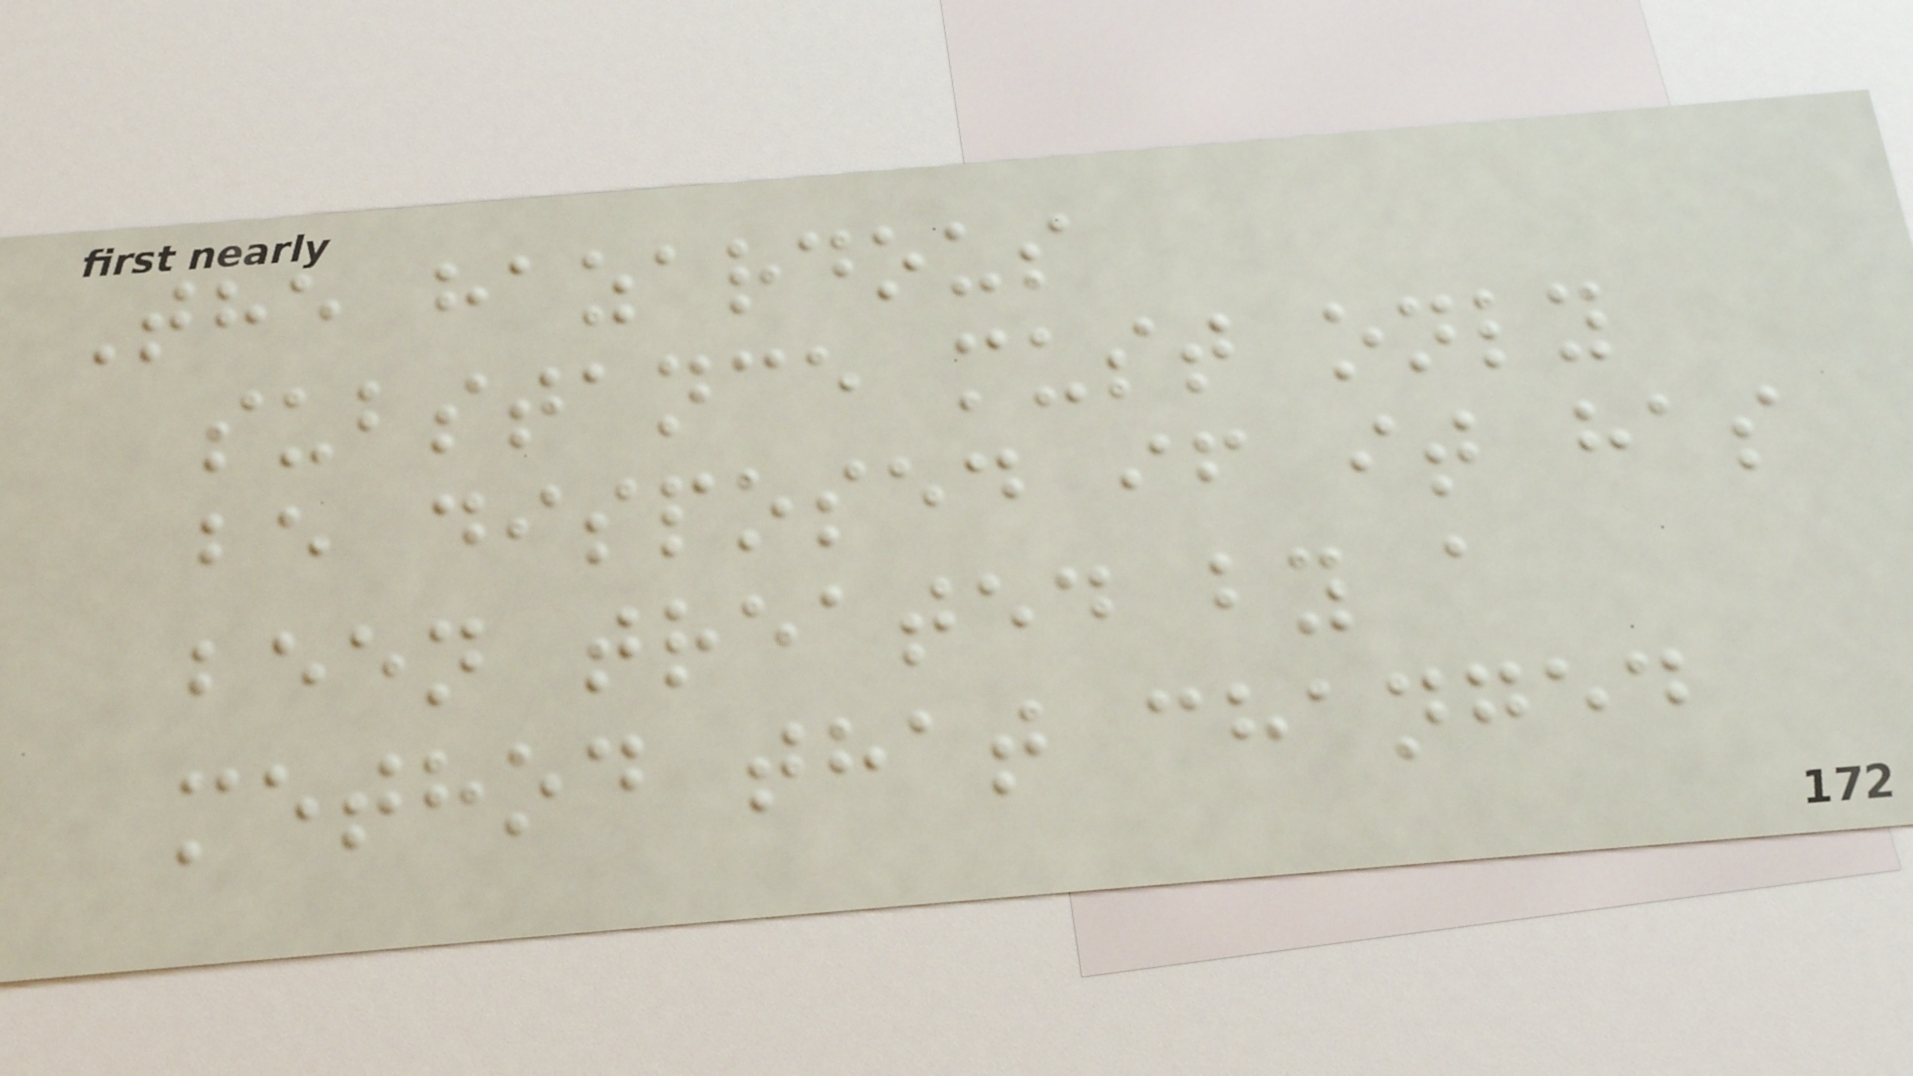The hazardous
substance must only
be disposed if it has
been treated by a
method that changed
